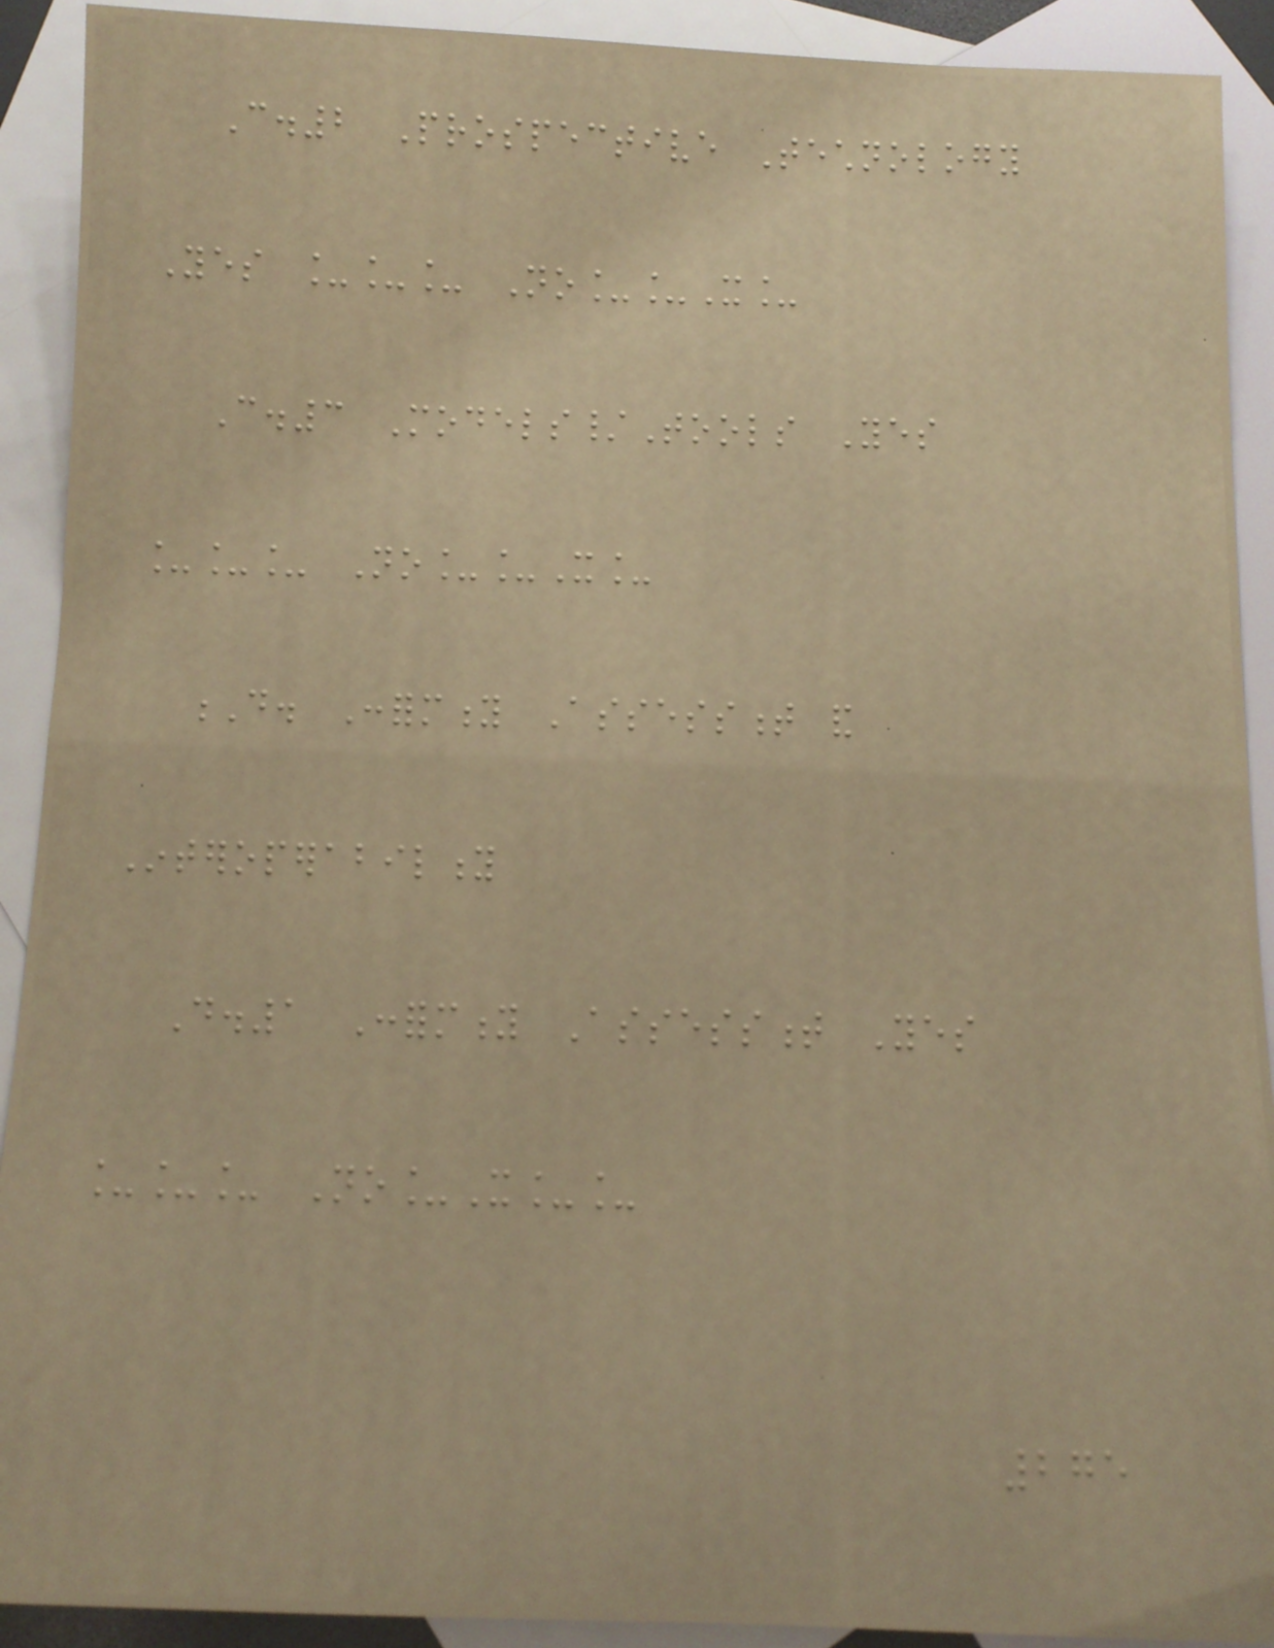C.2 Prospective Technology
Yes ___ No__X_
C.3 Models/Tools Yes
___ No__X_
D. Conformity Assessment and
Interoperability
D.1 Conformity Assessment Yes
___ No_X__
275
